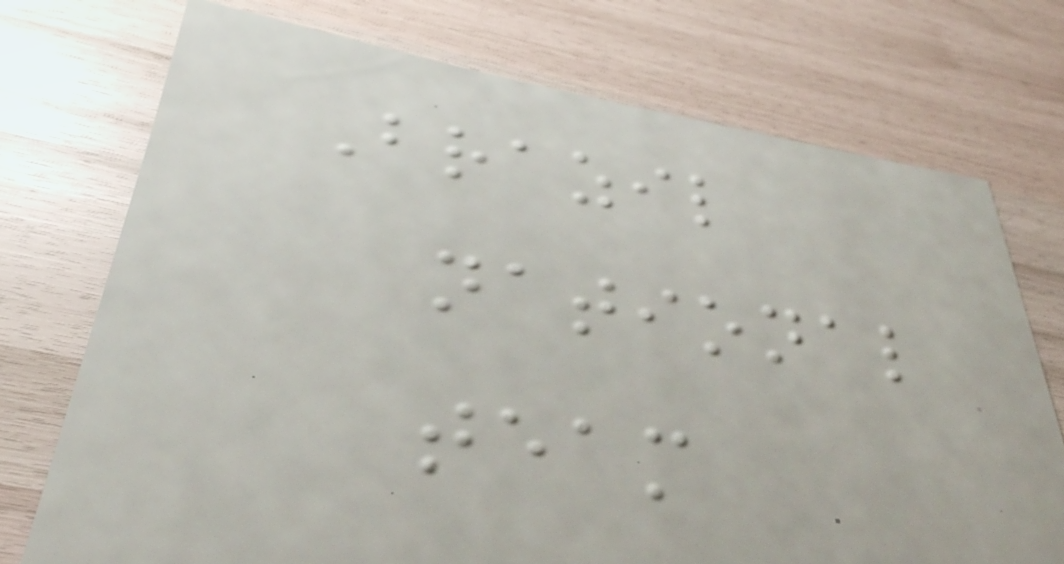Brazil
national
team
